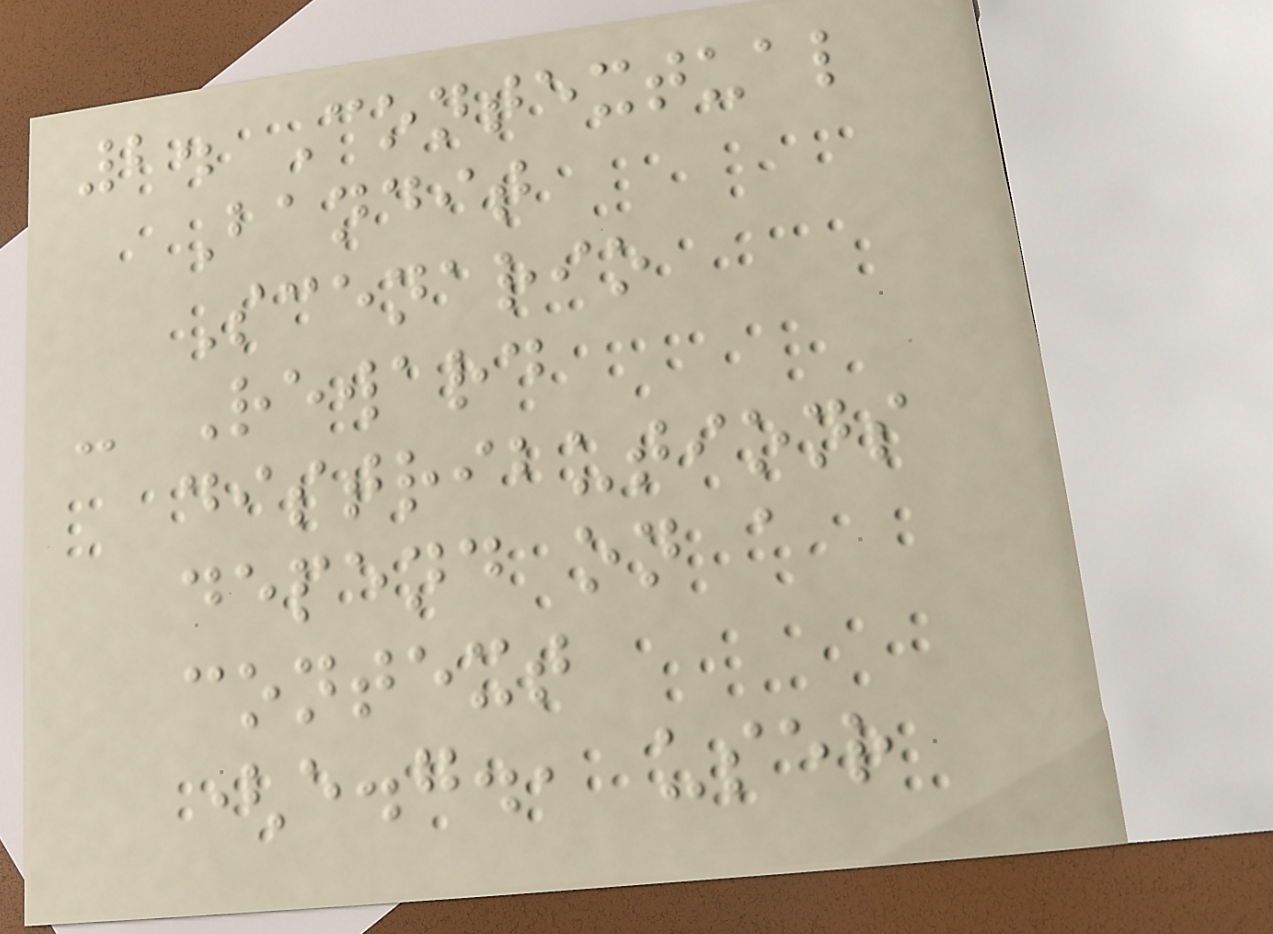2. Contextual
Bandit
Scenario
- Reward
distributions
depend on a
context
(e.g., user
